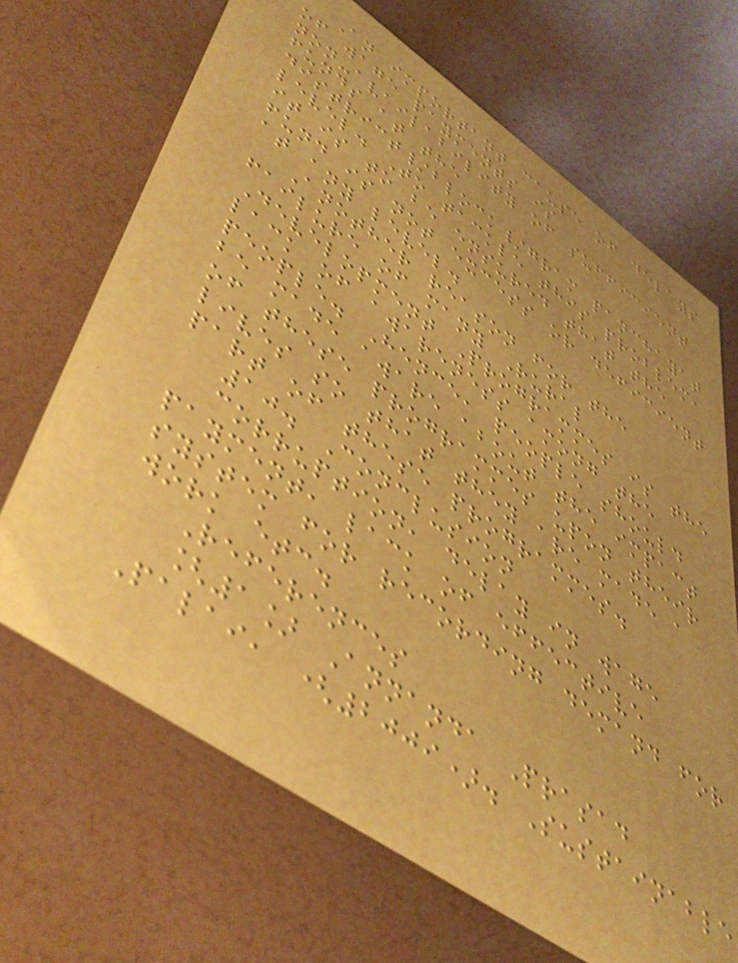An important cause of delays
of wage payments is
non-availability of sufficient
funds at the
district/block/gram panchayat
level. To tackle this problem,
it is to be ensured that the
fund is not excess or deficient
at any level.
Another reason for the
failure of many Rural
Development Programmes is the
lack of awareness among the
people. Hence, people should
be made aware about the impact
of these programmes upon their
lives so that they are made a
part of these programmes.
10. Conclusion
corruption, delay in wage
payment, lack of effective
system for recording demand for
work etc.
References
[1] Annanda Prasad
Palai, (2009). Sustainable
